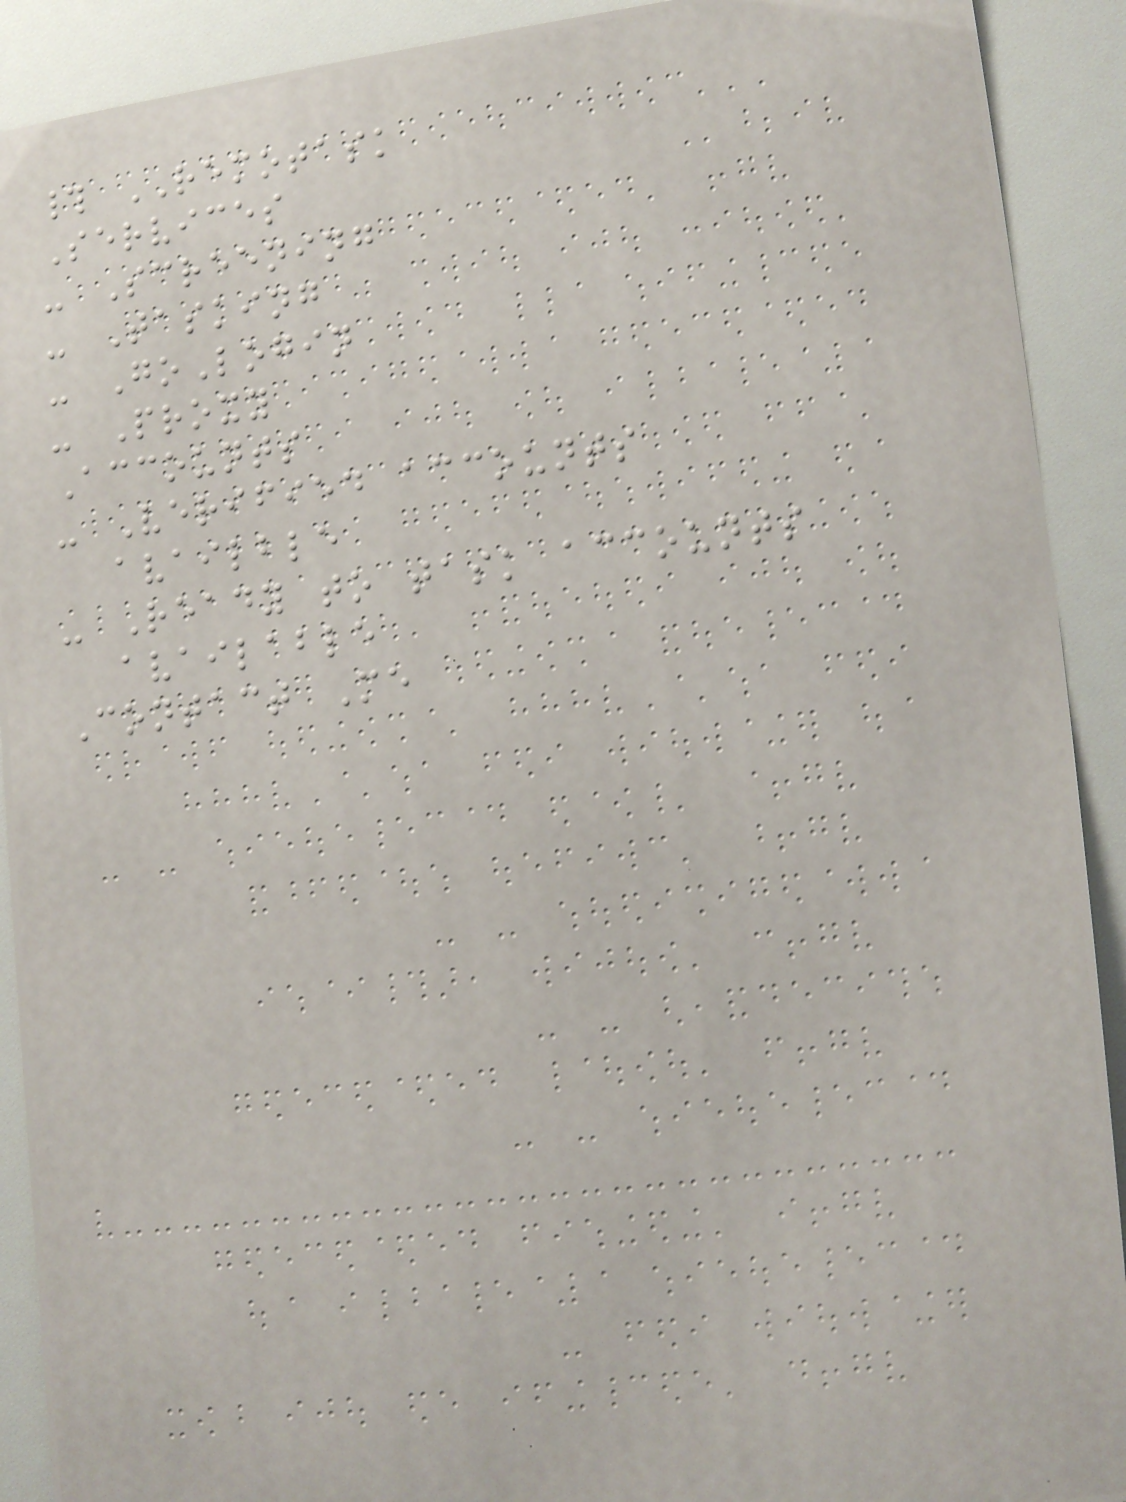# REMOTASK
Services
- Screening
- Tasking
- GoLogin
- Proxy
Accounts
- Verified accounts
availble
- Ready to task accounts
available
Contact Me
